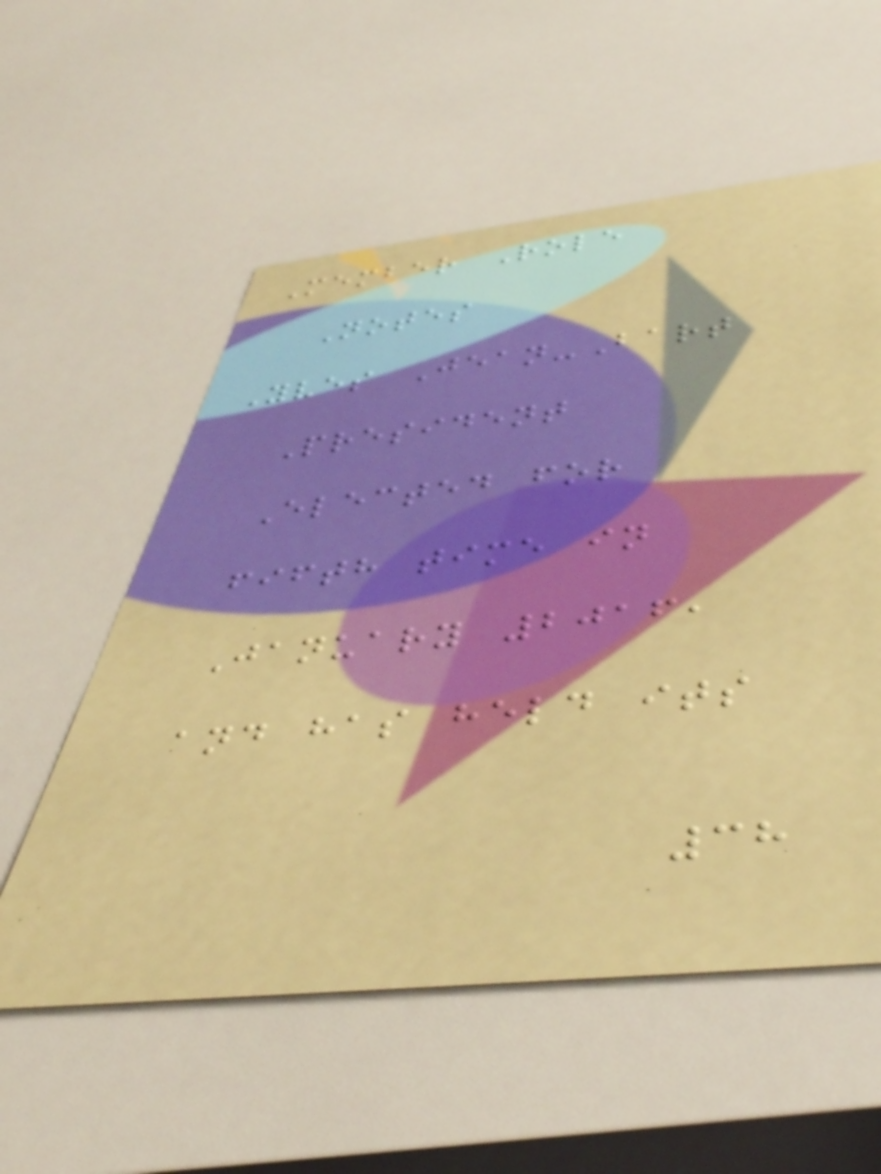Member Role
Notes
Yves Jean-Bart
President
Elected for
fifth time in
January 2016,
and has held its
38
